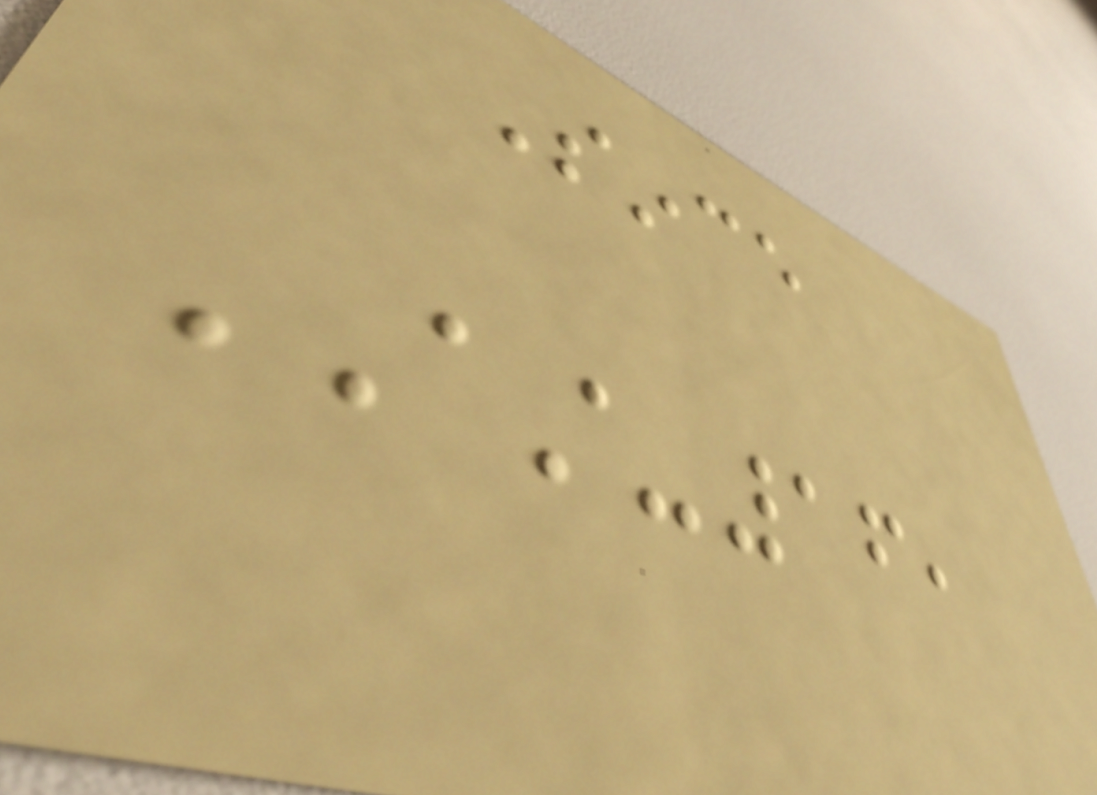Since
AST-16,
